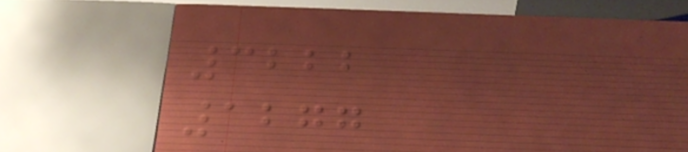3222
1277
